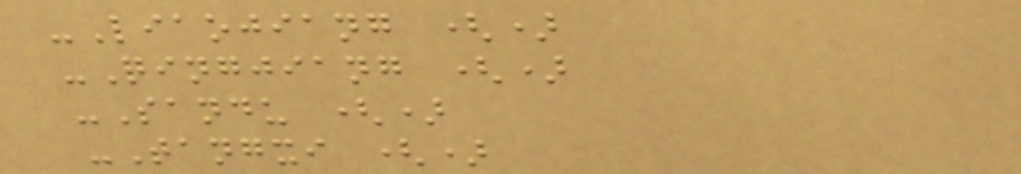-Liaojiang ()
-Qingjiang ()
-Sandu ()
-Tangxi ()
